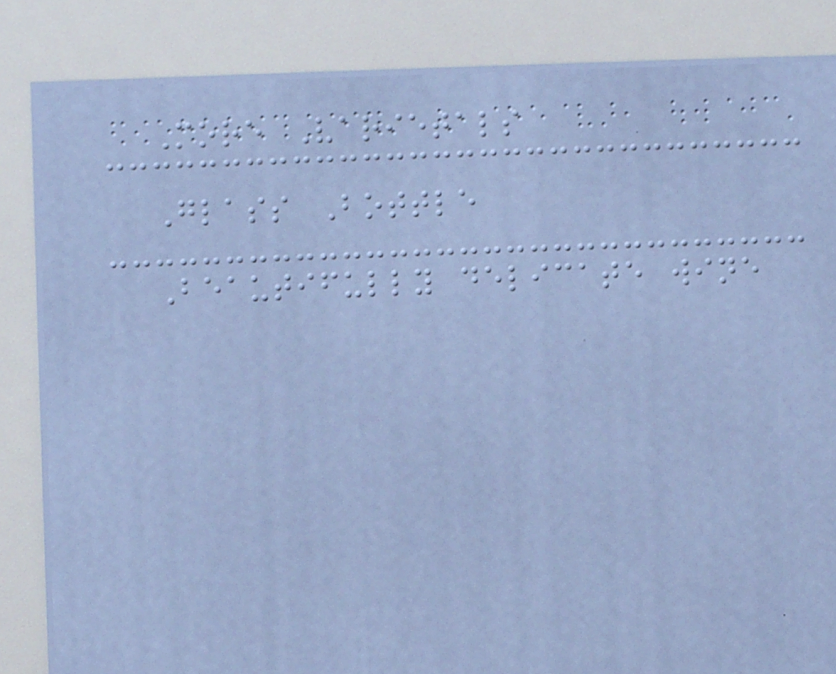More Varietals
Glass Bottle
Beautifully delicate wine
